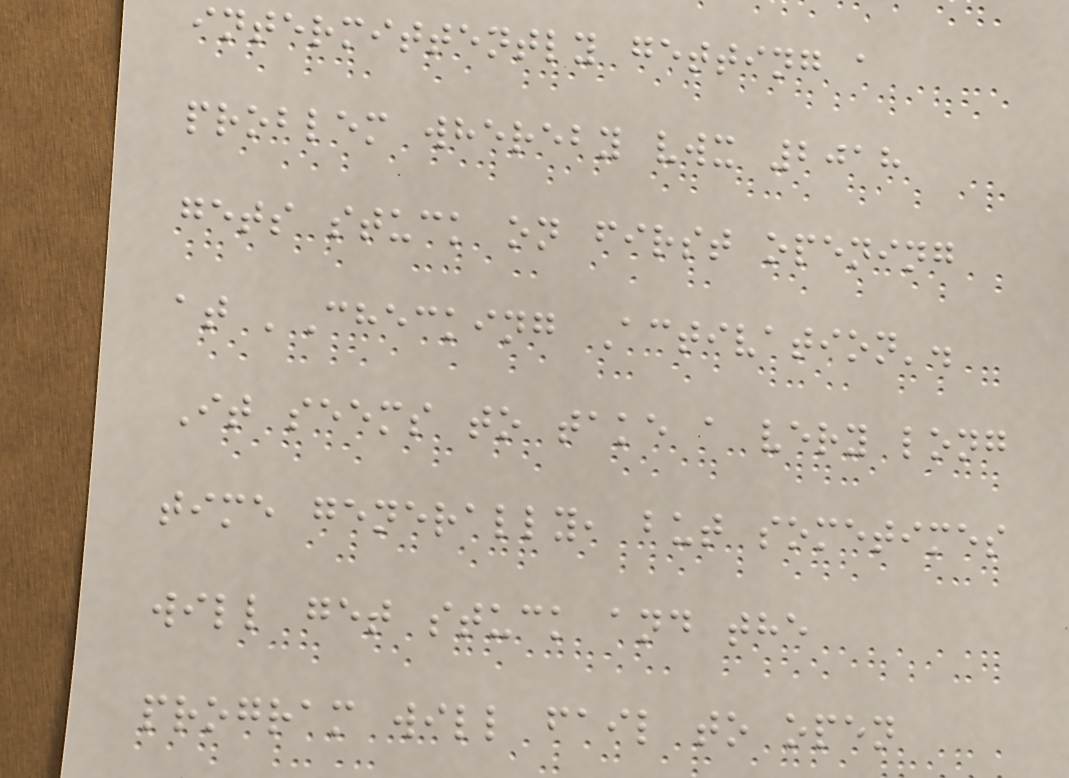intermittently getting a
problem whereby vwx 2018
gets stuck on first opening
at 'Checking Activation'.
It seems to take a very long
time generally, but sometimes
will get stuck and the
program will fail to open
